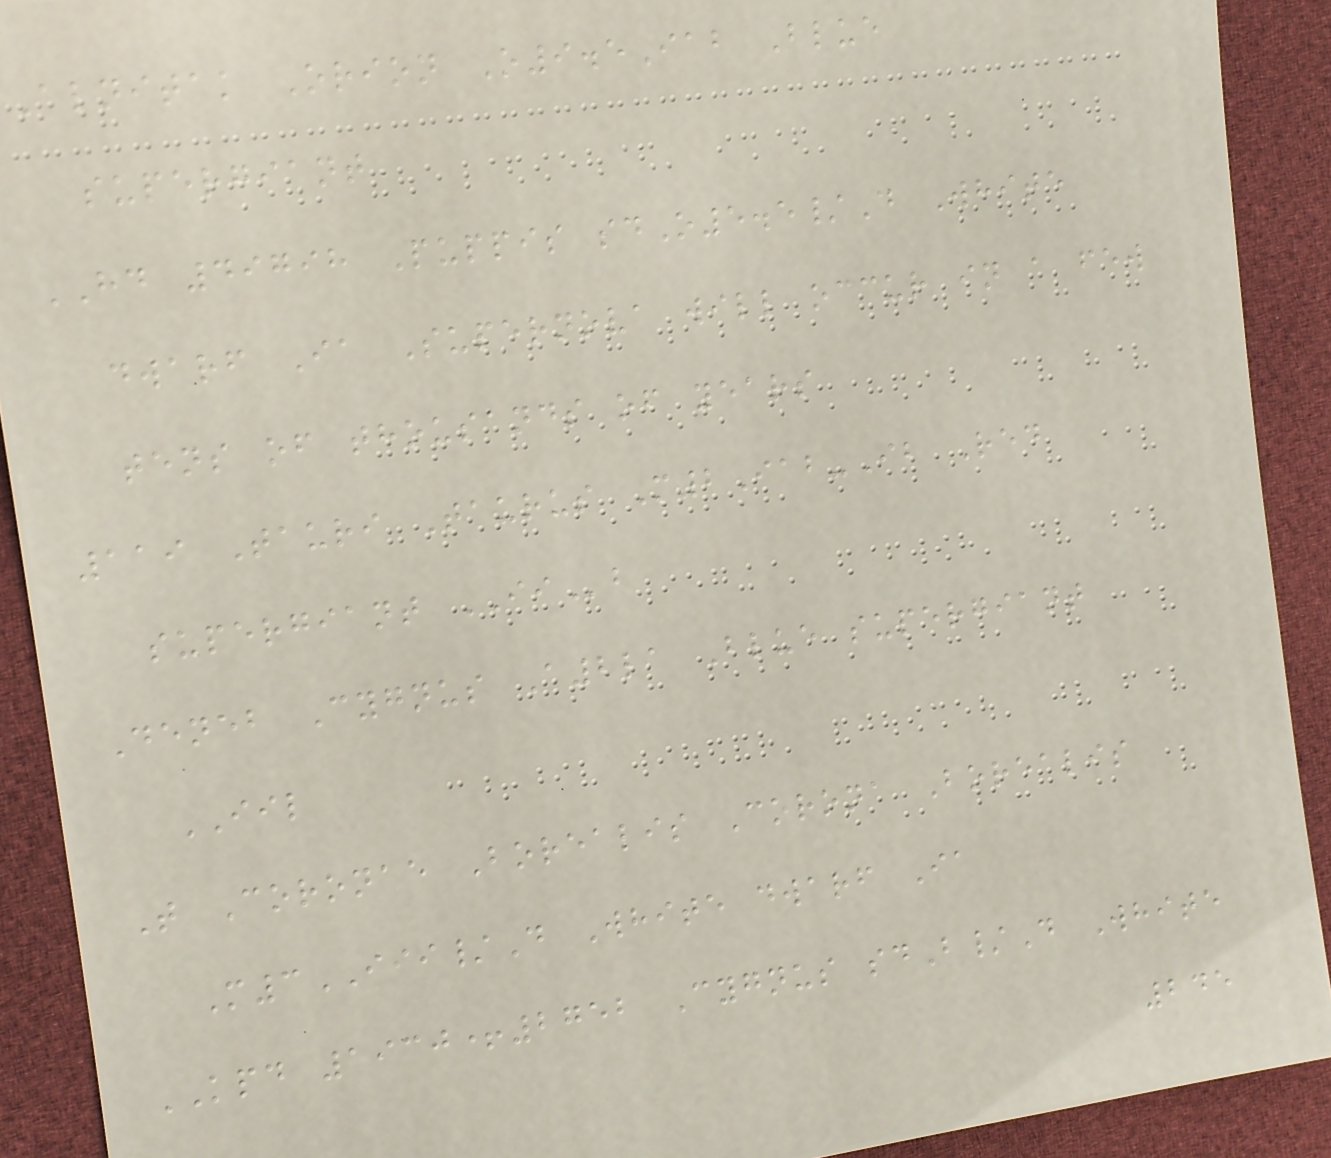Alnitak Orion O9.5Iab Blue
supergiant
HD 49798 Puppis sdO5.5/D White
dwarf Ia Supernova will occur in a few
tens of thousands of years
119 Tauri Taurus M2Iab-Ib Red
supergiant IIb
Deneb Cygnus A2la Blue supergiant
IIL
T Coronae Borealis Corona Borealis
M3III/D White dwarf Ia
KPD 1930+2752 Cygnus sdB/D White
245
